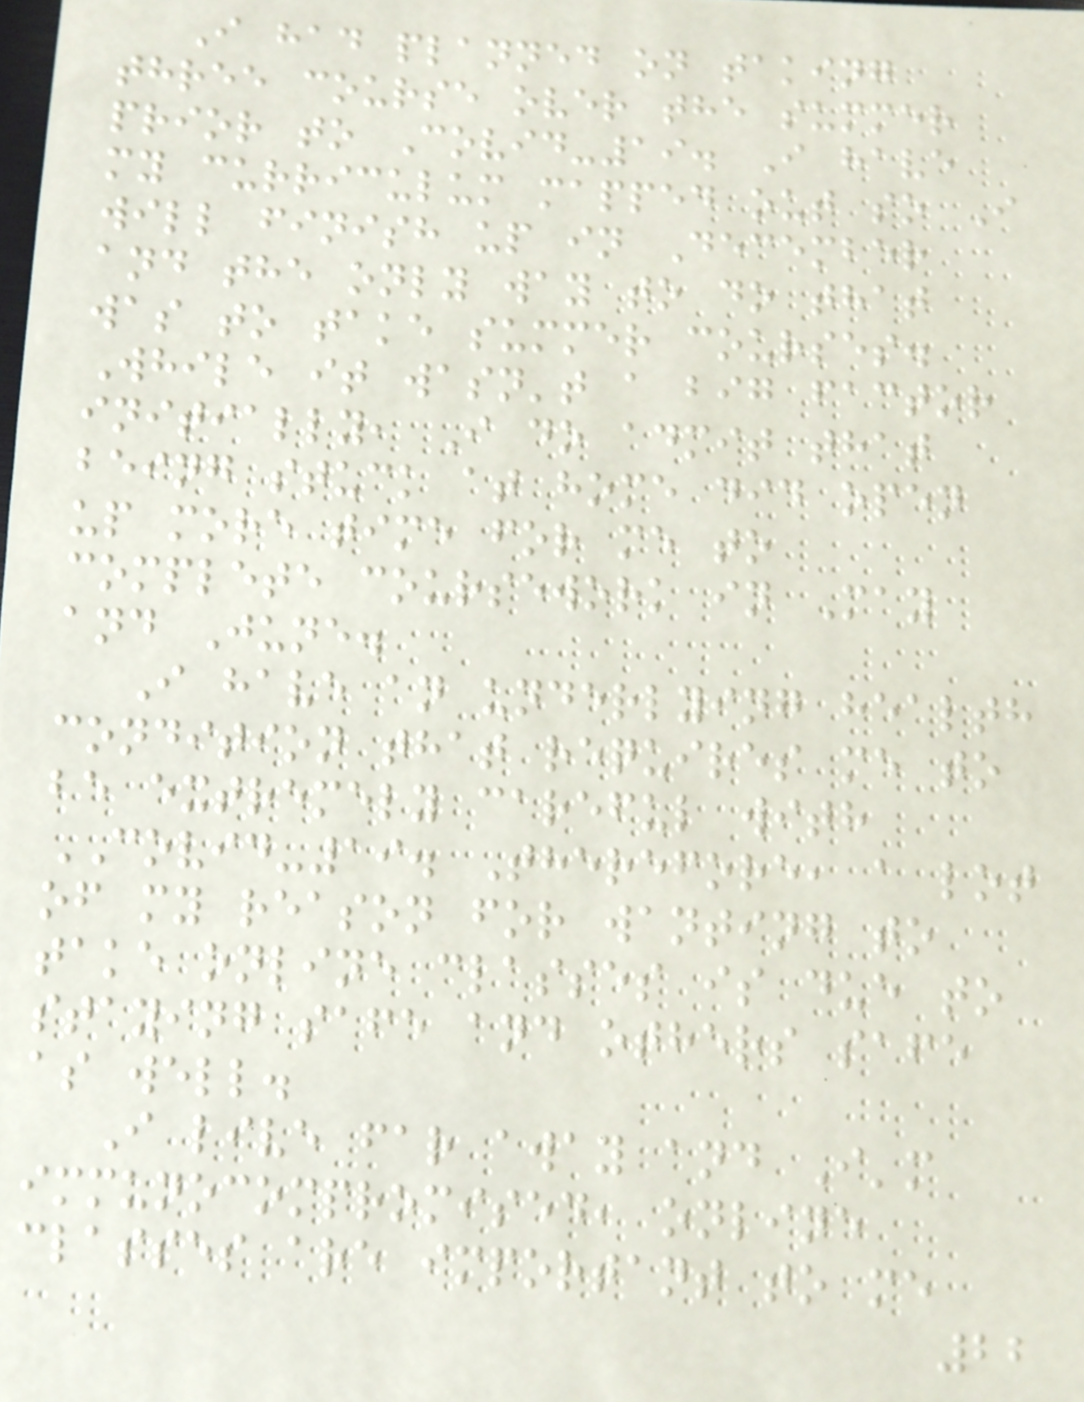I had planned on taking
three course over the summer
prior to Covid-19. I have
my curriculum mapped out so I
will finish up in December
and the only way to do that
was to take summer courses.
While it wasn't a big factor
initially, I do admit that
being stuck at home did open
up more time for me to
complete coursework in May
and June.
I have an underlying health
condition that requires me to
be extremely careful with
COVID-19. Therefore, a lot
of my reason for wanting to
take online classes is due to
staying safe and others safe
as well.
I live far away and I'm
immunocompromised, online
classes are important to me
22
